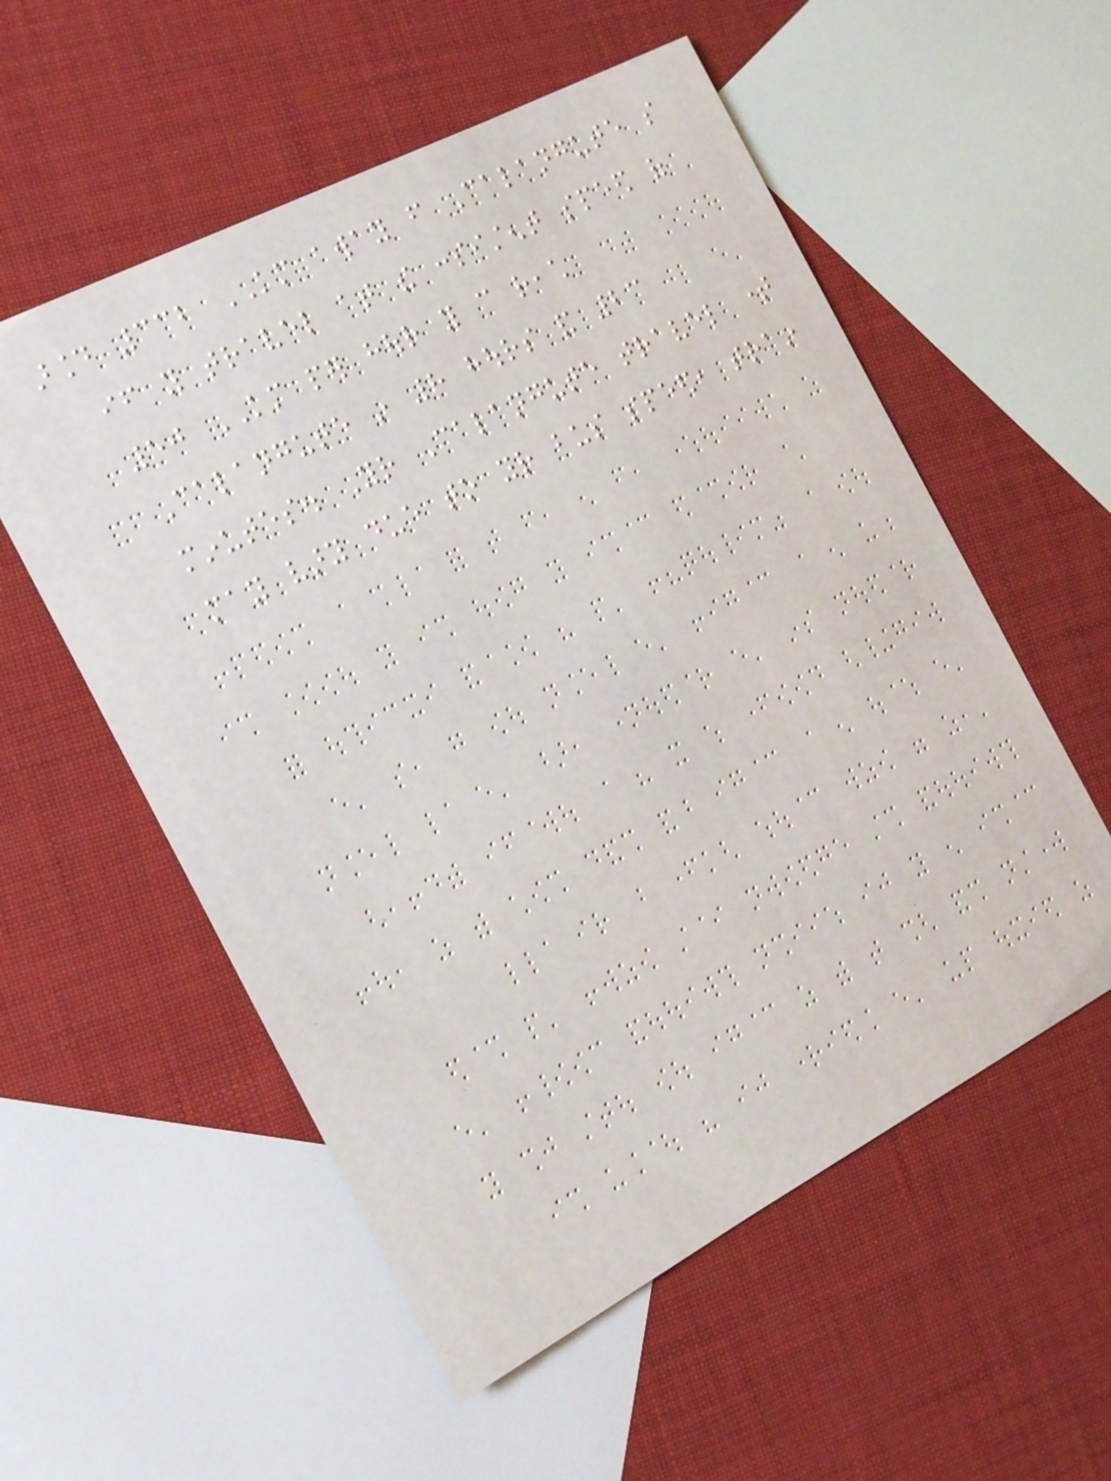around 332 KM away from Calangute so
if you travel at the consistent speed of
50 KM per hour you can reach
Calangute in 8 hours and 23
minutes. Your Calangute travel time
may vary due to your bus speed, train
